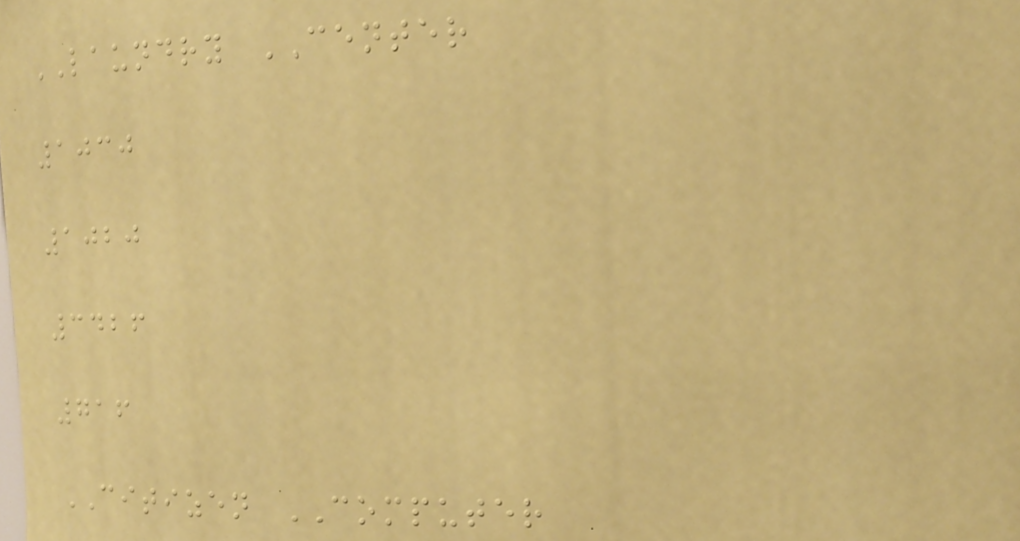LAUNDRY CENTER
1030
1020
3426
716
CITIZEN COMPUTER
